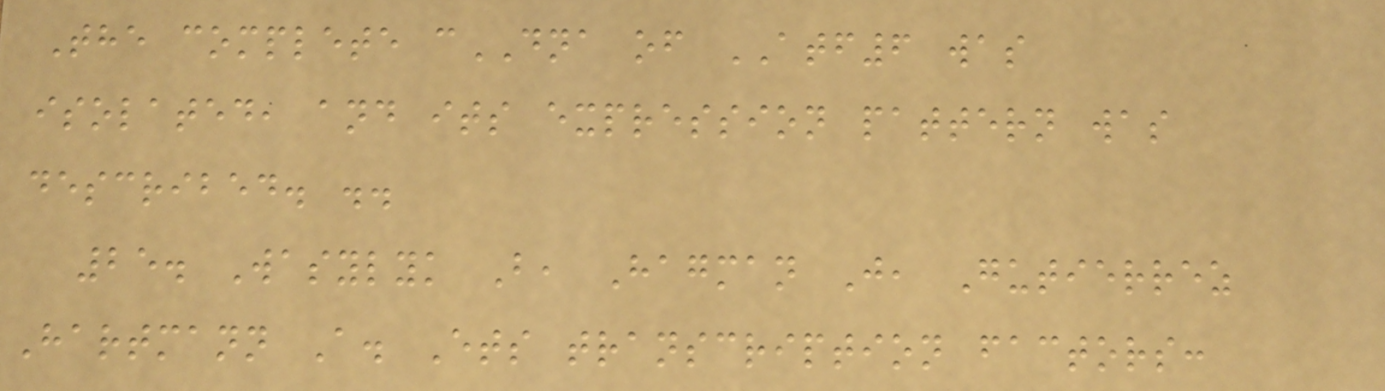The complete cDNA of ATF6 was
isolated, and its expression pattern was
described. ..
25. Wasylyk B, Hagman J, Gutierrez
Hartmann A. Ets transcription factors:
